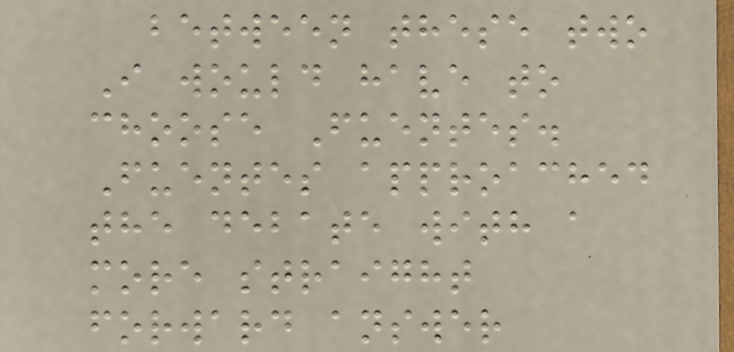between these two
I would have to
choose Fuentes.
Fuentes approached
the debate with a
more straight
forward answer
